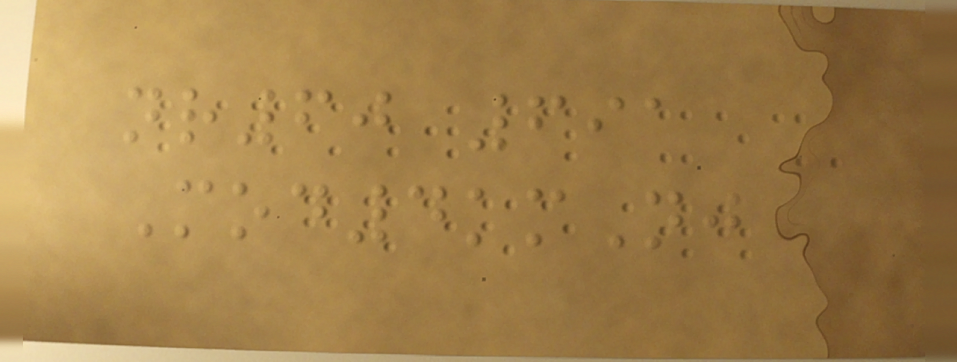nr60 691
Mod4kmNj
